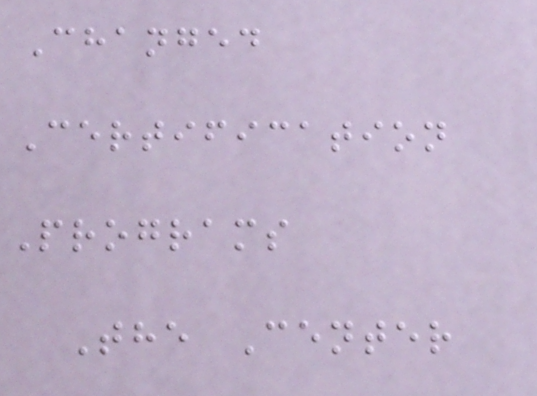Changed
Certification
Programs
The Center
